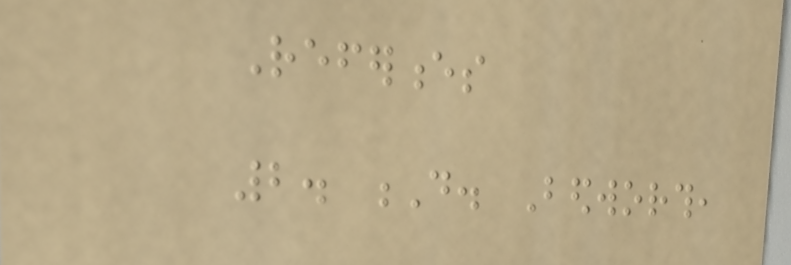References
2. D. Bedworth,
